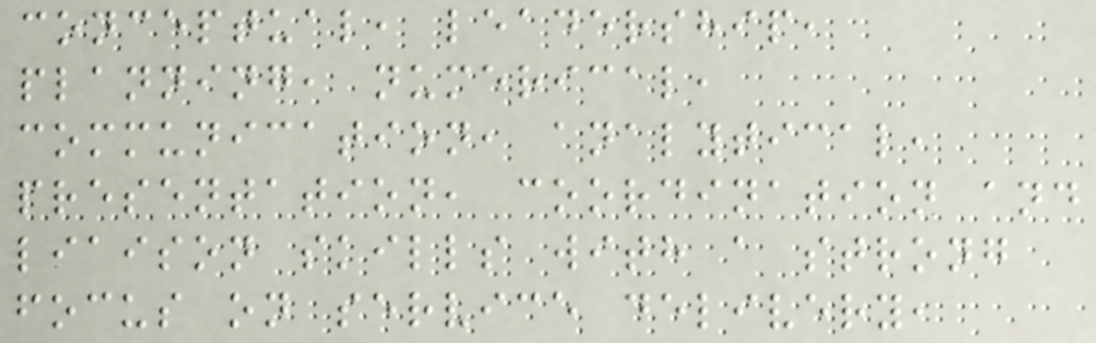conceptual, leadership,
planning, numerical,
communication, analytical,
presentation, coordination and
liaison skills with a strong
focus on service delivery,
